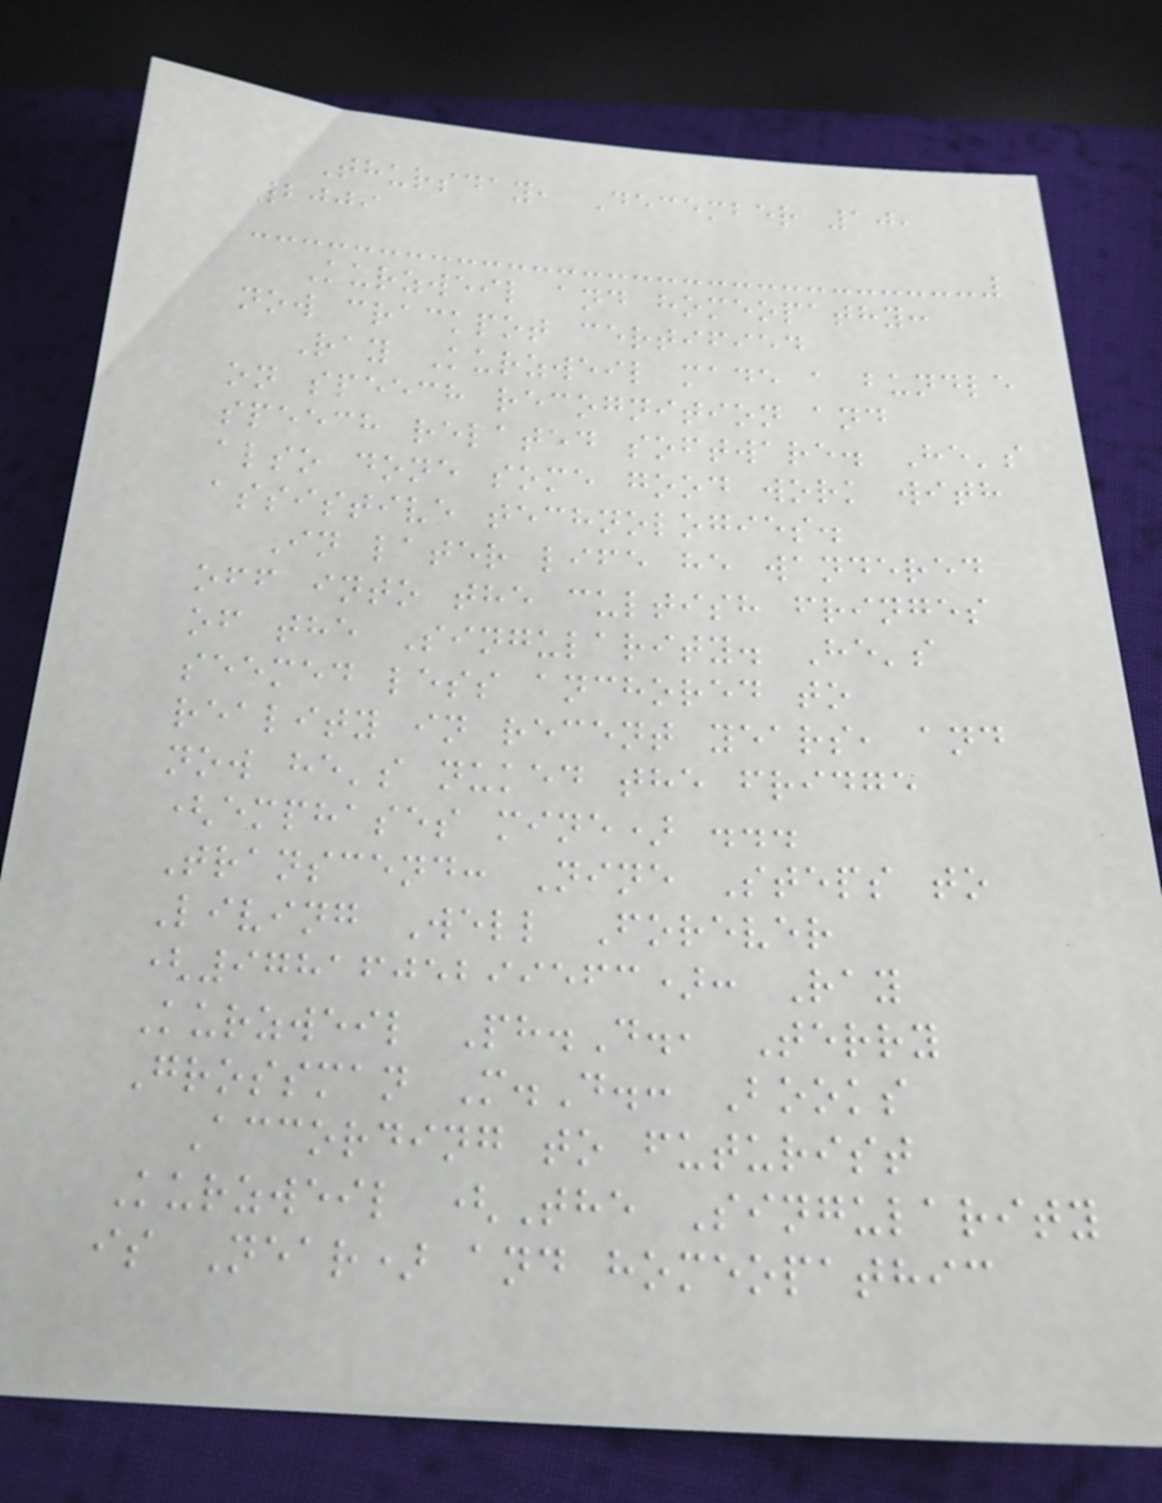Thursday, December 10,
2009
Kurzweil and homeopathy:
now crackpot certified
Ray Kurzweil made a bundle
on speech recognition and
speech related software. He's
also done some good work with
assistive technologies.
In later life he wandered
off into the cultish fringes
of the Singularity. He's
seemed less anchored to
reality in recent years, and
now he's nuked the fridge
(emphases mine) ...
Transcend: Nine Steps to
Living Well Forever
(9781605299563): Ray
Kurzweil Ph.D., Terry
Grossman M.D.: Books
According to futurist
Kurzweil (The Singularity
is Near) and homeopathic
